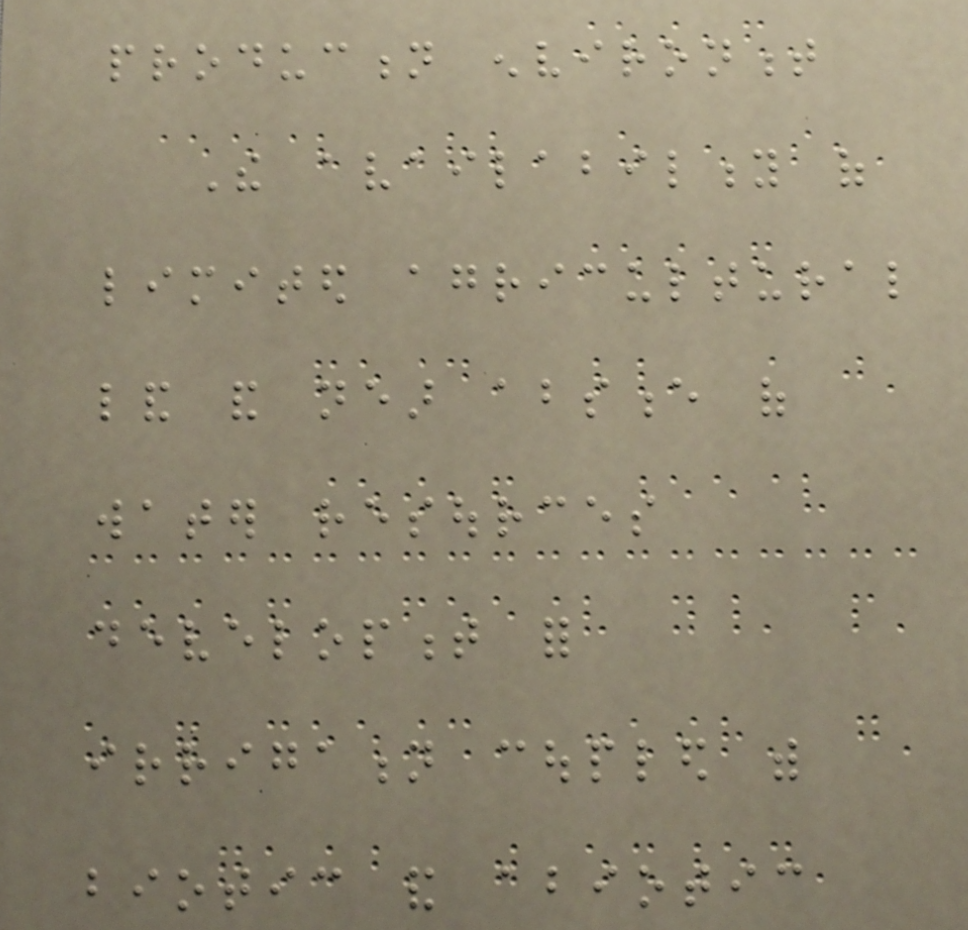production environment
The availability of
limited agricultural
land and near absence of
water resources
development for
irrigation coupled with
biotic and abiotic
